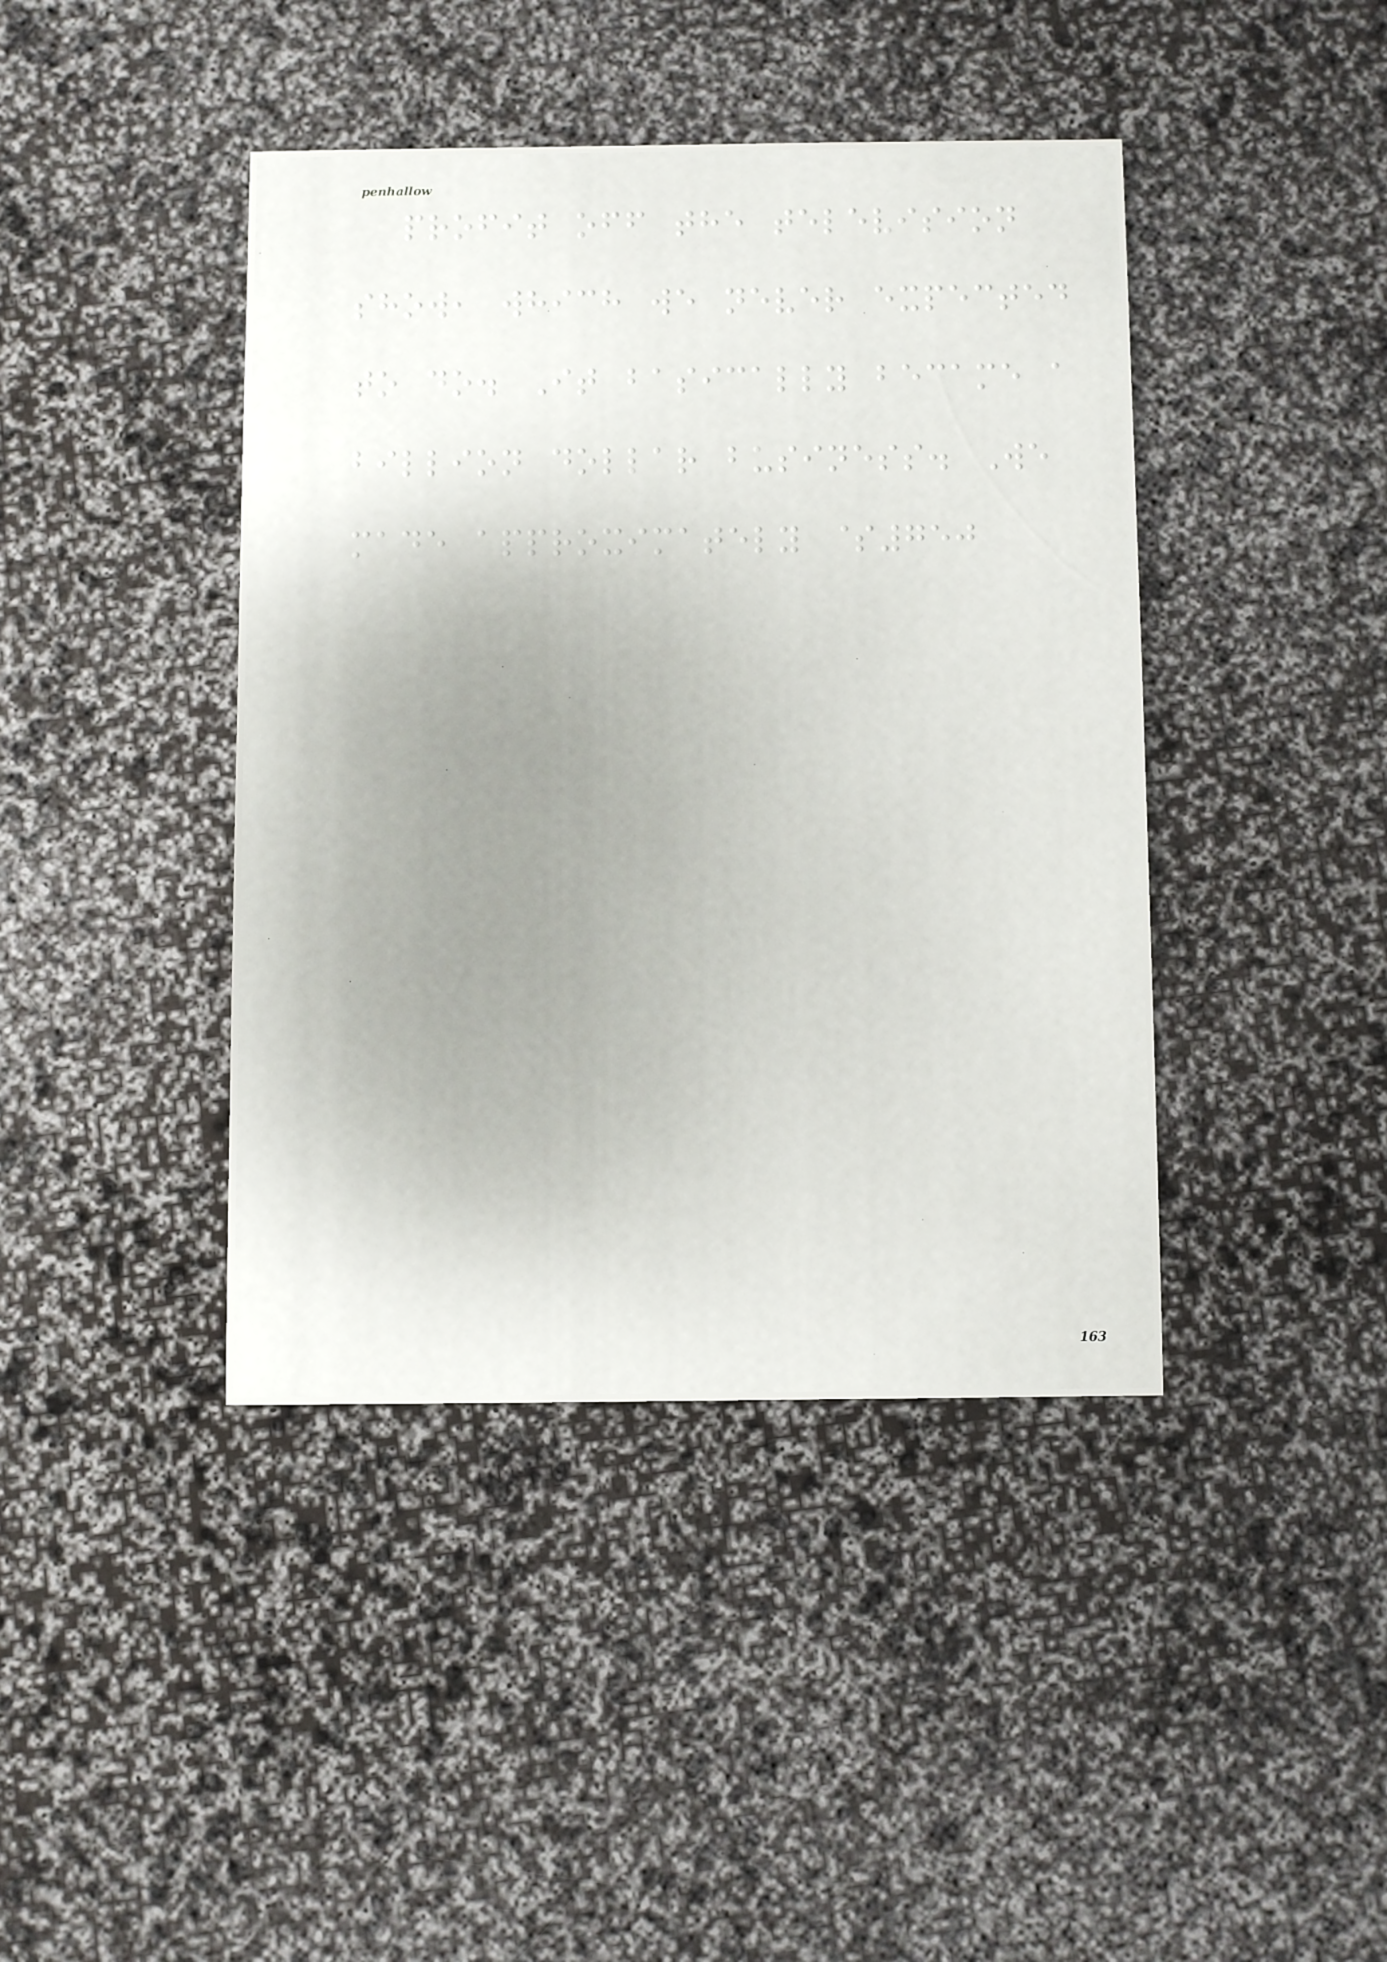profit off the television
show, which we never expected
to do. It basically became a
billion dollar business. We
made approximately $750
